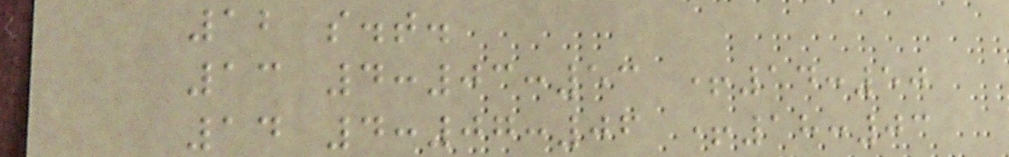12 s.t.
13 4:03:53 +14:50
14 4:07:06 +18:03
